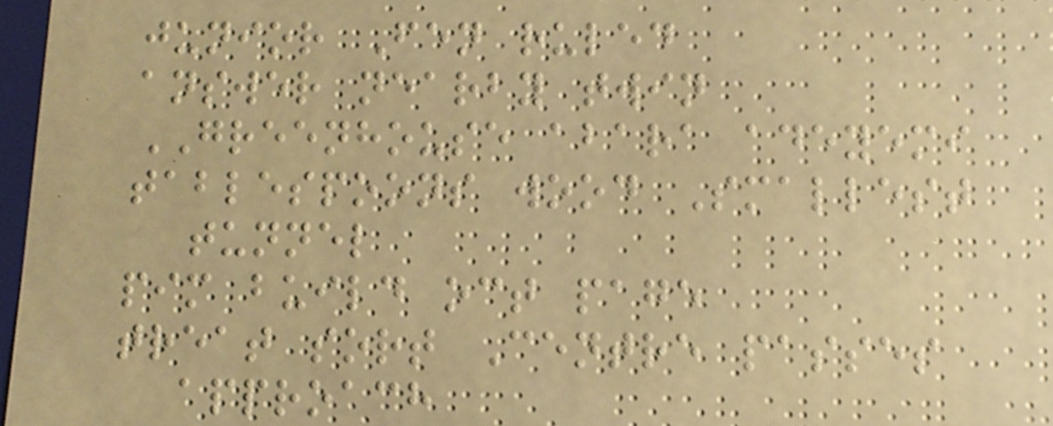junior Fen ruled
answer nearby twin
GREENHOUSE abara adeyemi
tablespoons wood Smallest
tunnel
pim build oct page
treat sort Centre passes
approach
